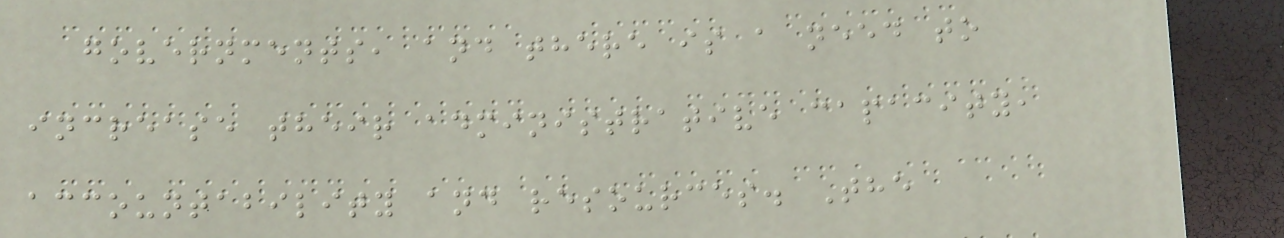governments, and there is a need to
increase their administrative capacity,
accountability and resources. The
